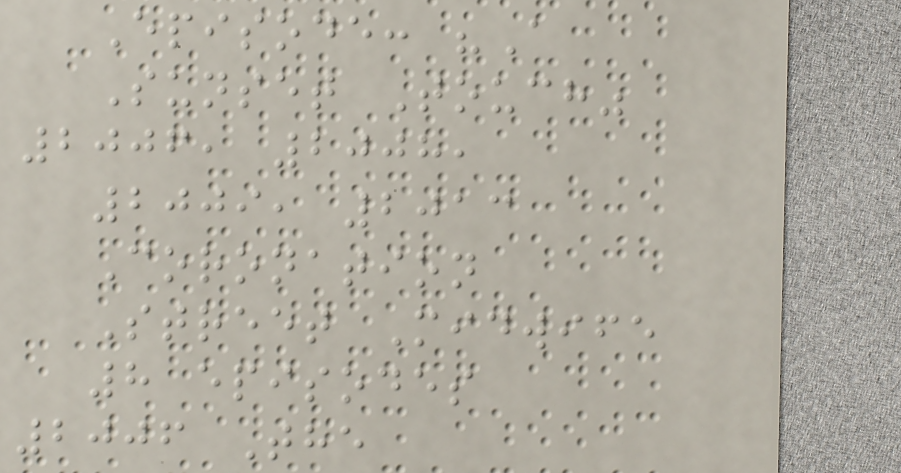Episode: "A
Sunset Touch"
2006, 2008,
2009, 2013
Coronation
Street Midwife
8 episodes
2006 The
